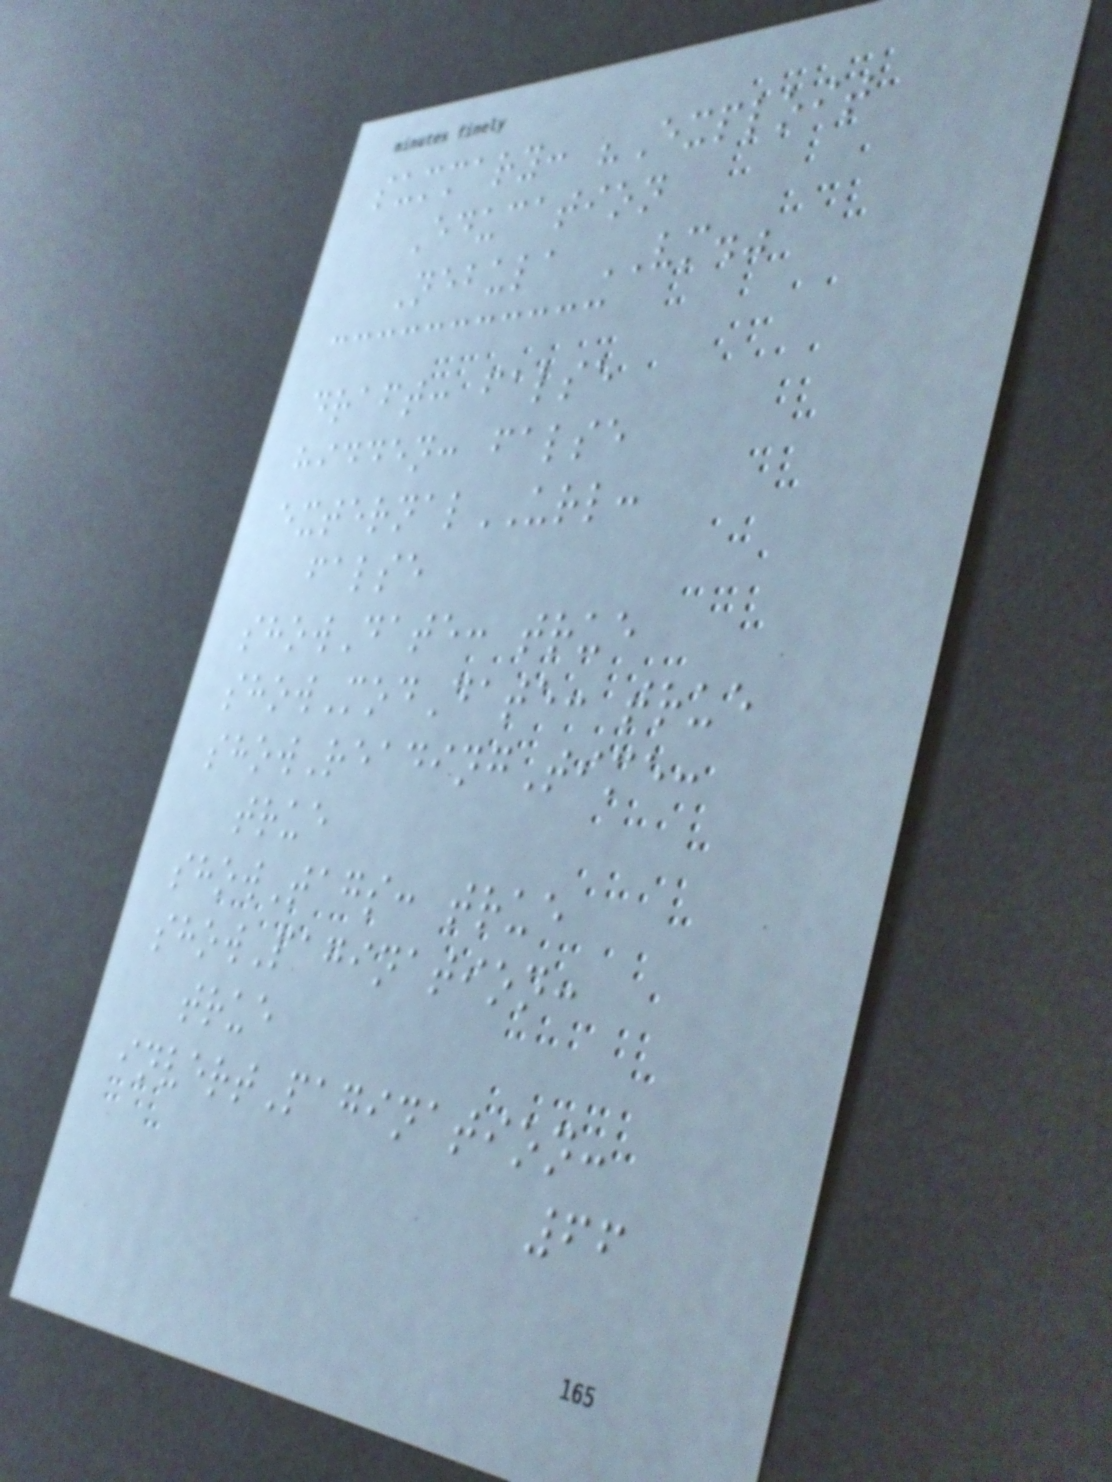summary: "Exploit
Education
Nebula VM."
draft: false
hidden: false
externalURL:
false
showDate: true
showModDate: true
showReadingTime:
true
showTags: true
showPagination:
true
invertPagination:
66
